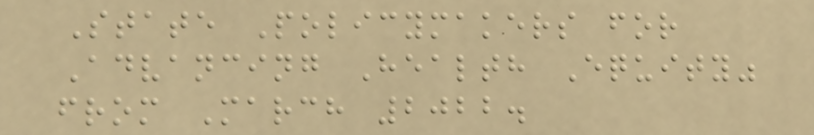State Policymakers for
Advancing Health Equity"
from March 2022.
